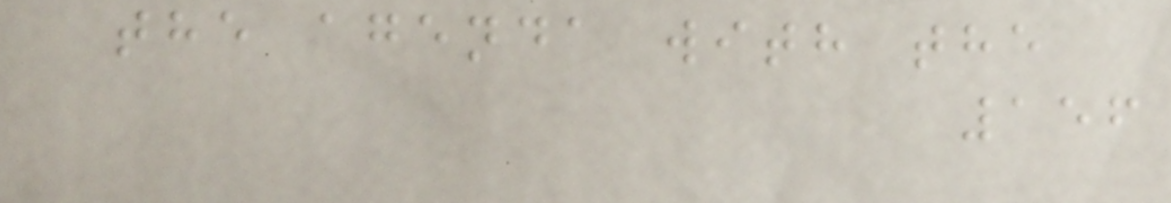the agenda with the
156
